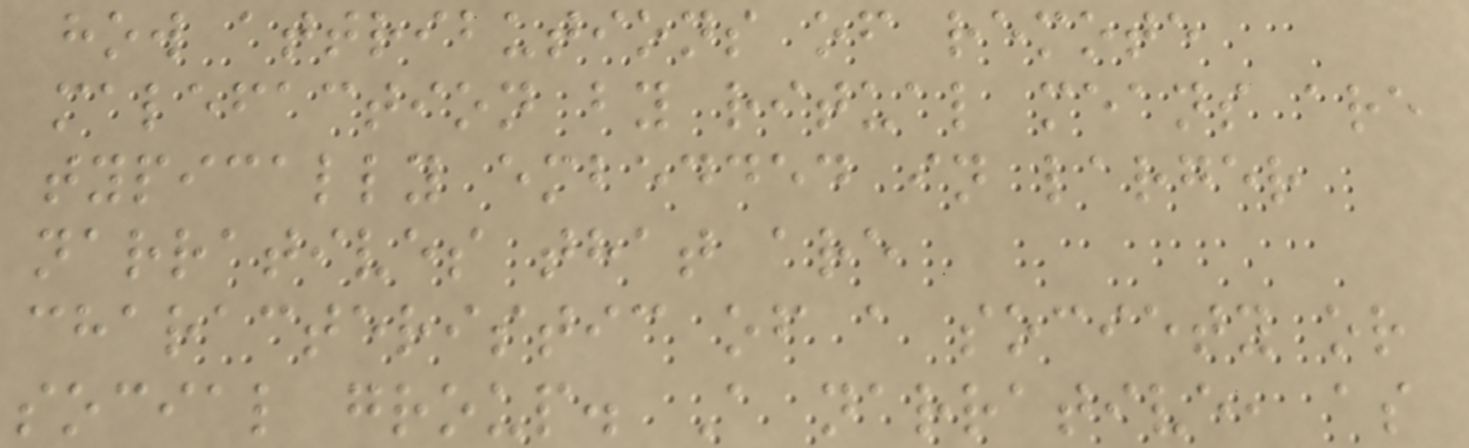how attributions of remote
malefaction by ritual means are
typically embedded in larger
narratives that are
characteristic of a society or
social group. A narrative, as
